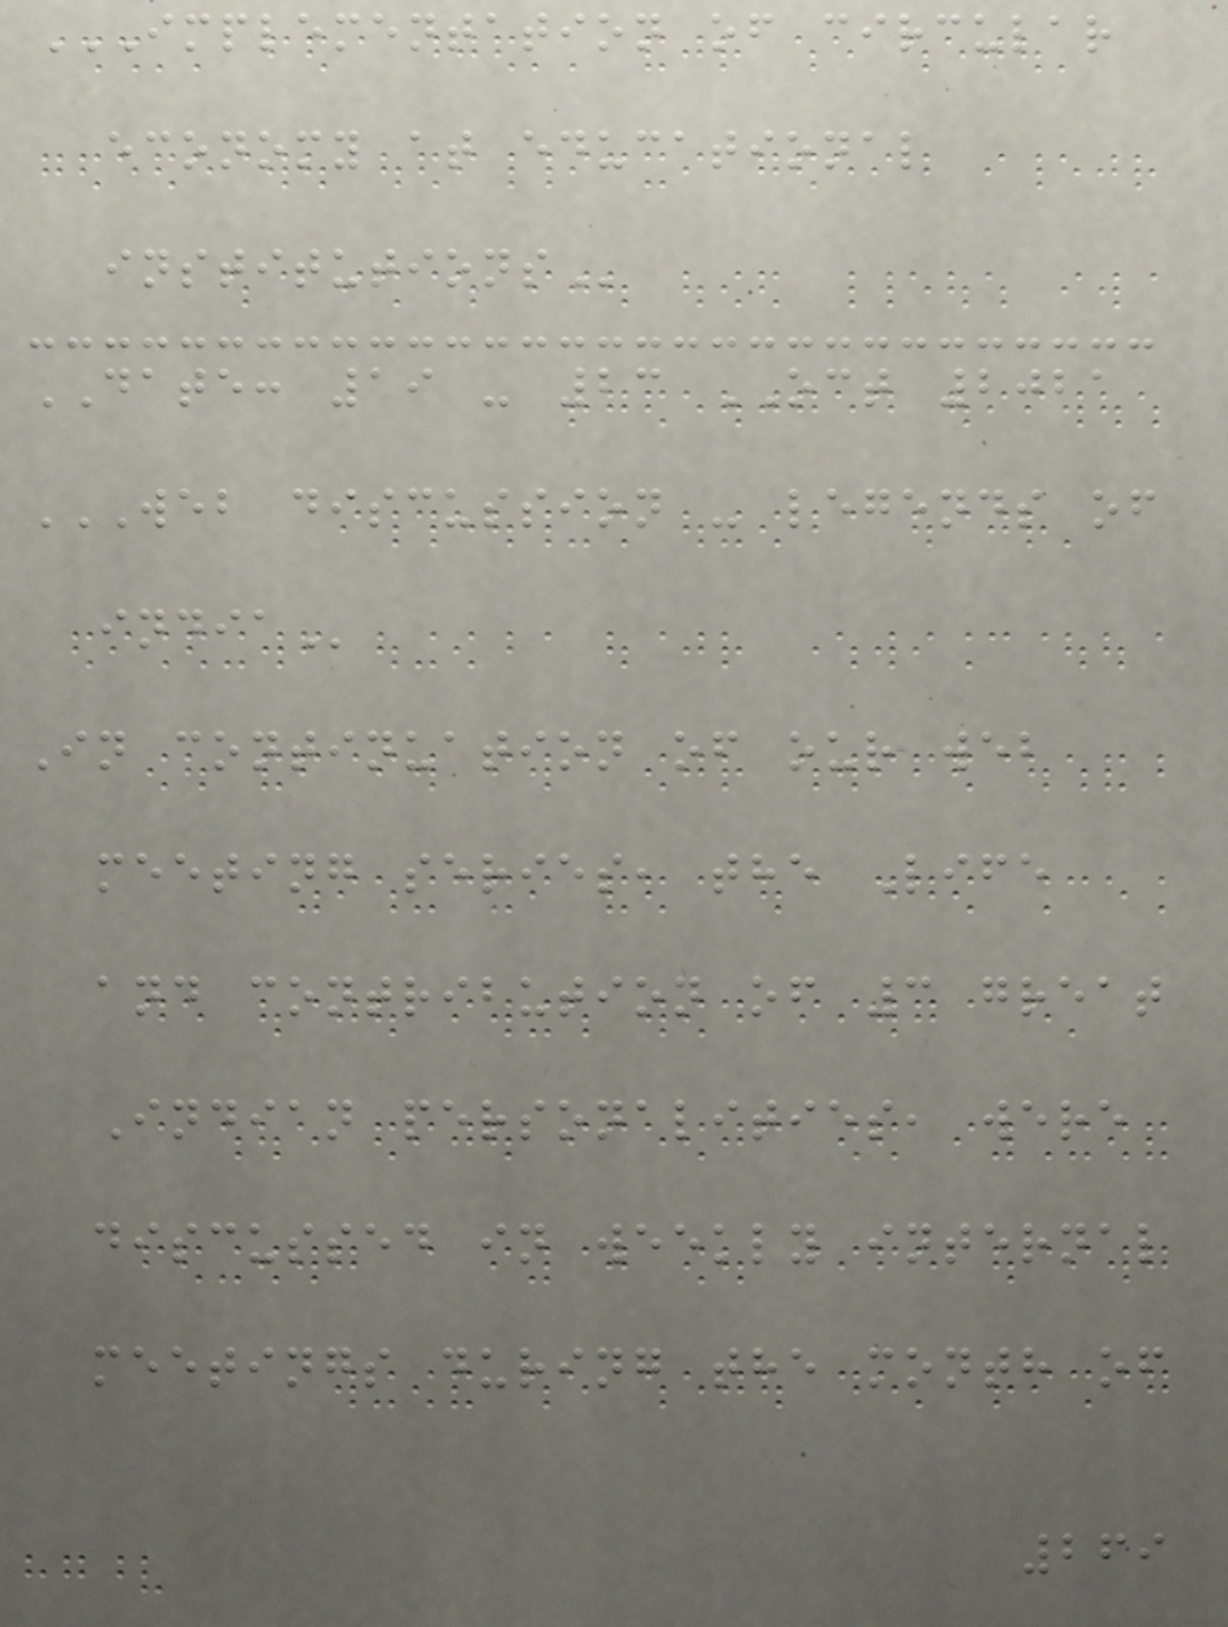IMPLEMENTATION OF CIRCULAR
ECONOMY AT EDUCATIONAL
INSTITUTIONS
DATE: 19 - 23 OCT 2021
WEB DISCUSSION - LEGENDS OF
INDIA
In continuation of our web
meeting series, the Life
and contribution of 3 great
Indian personalities, were
discussed in weekly internal
meetings during the month of
269
